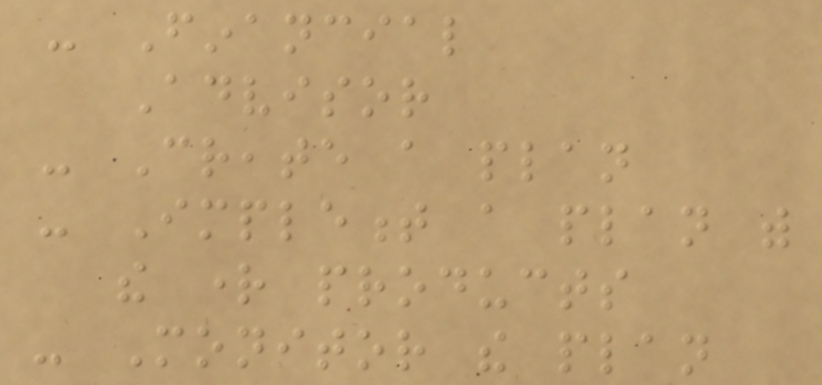- Financial
Advisor
- Create a plan
- Implement a plan with
the right products
- Monitor the plan
